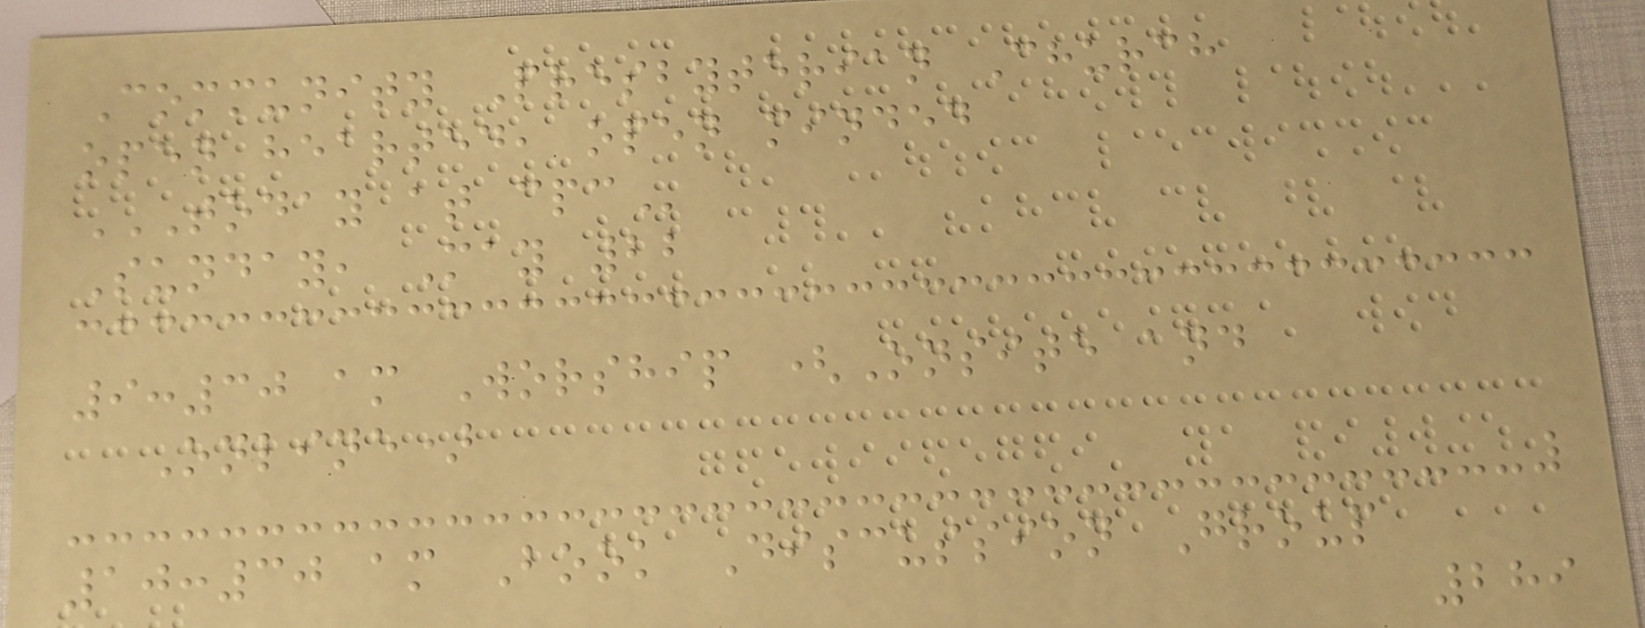Community Presbyterian Church
open hearted, open minded
TODAY AT CPC
Sunday, May 22
9:30 am Worship (Onsite and
Online)
10:30 am Book Discussion Group
289
